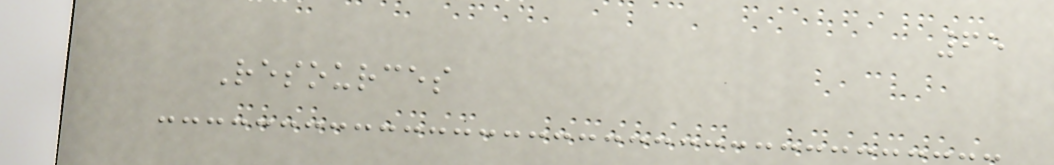65
Resources
